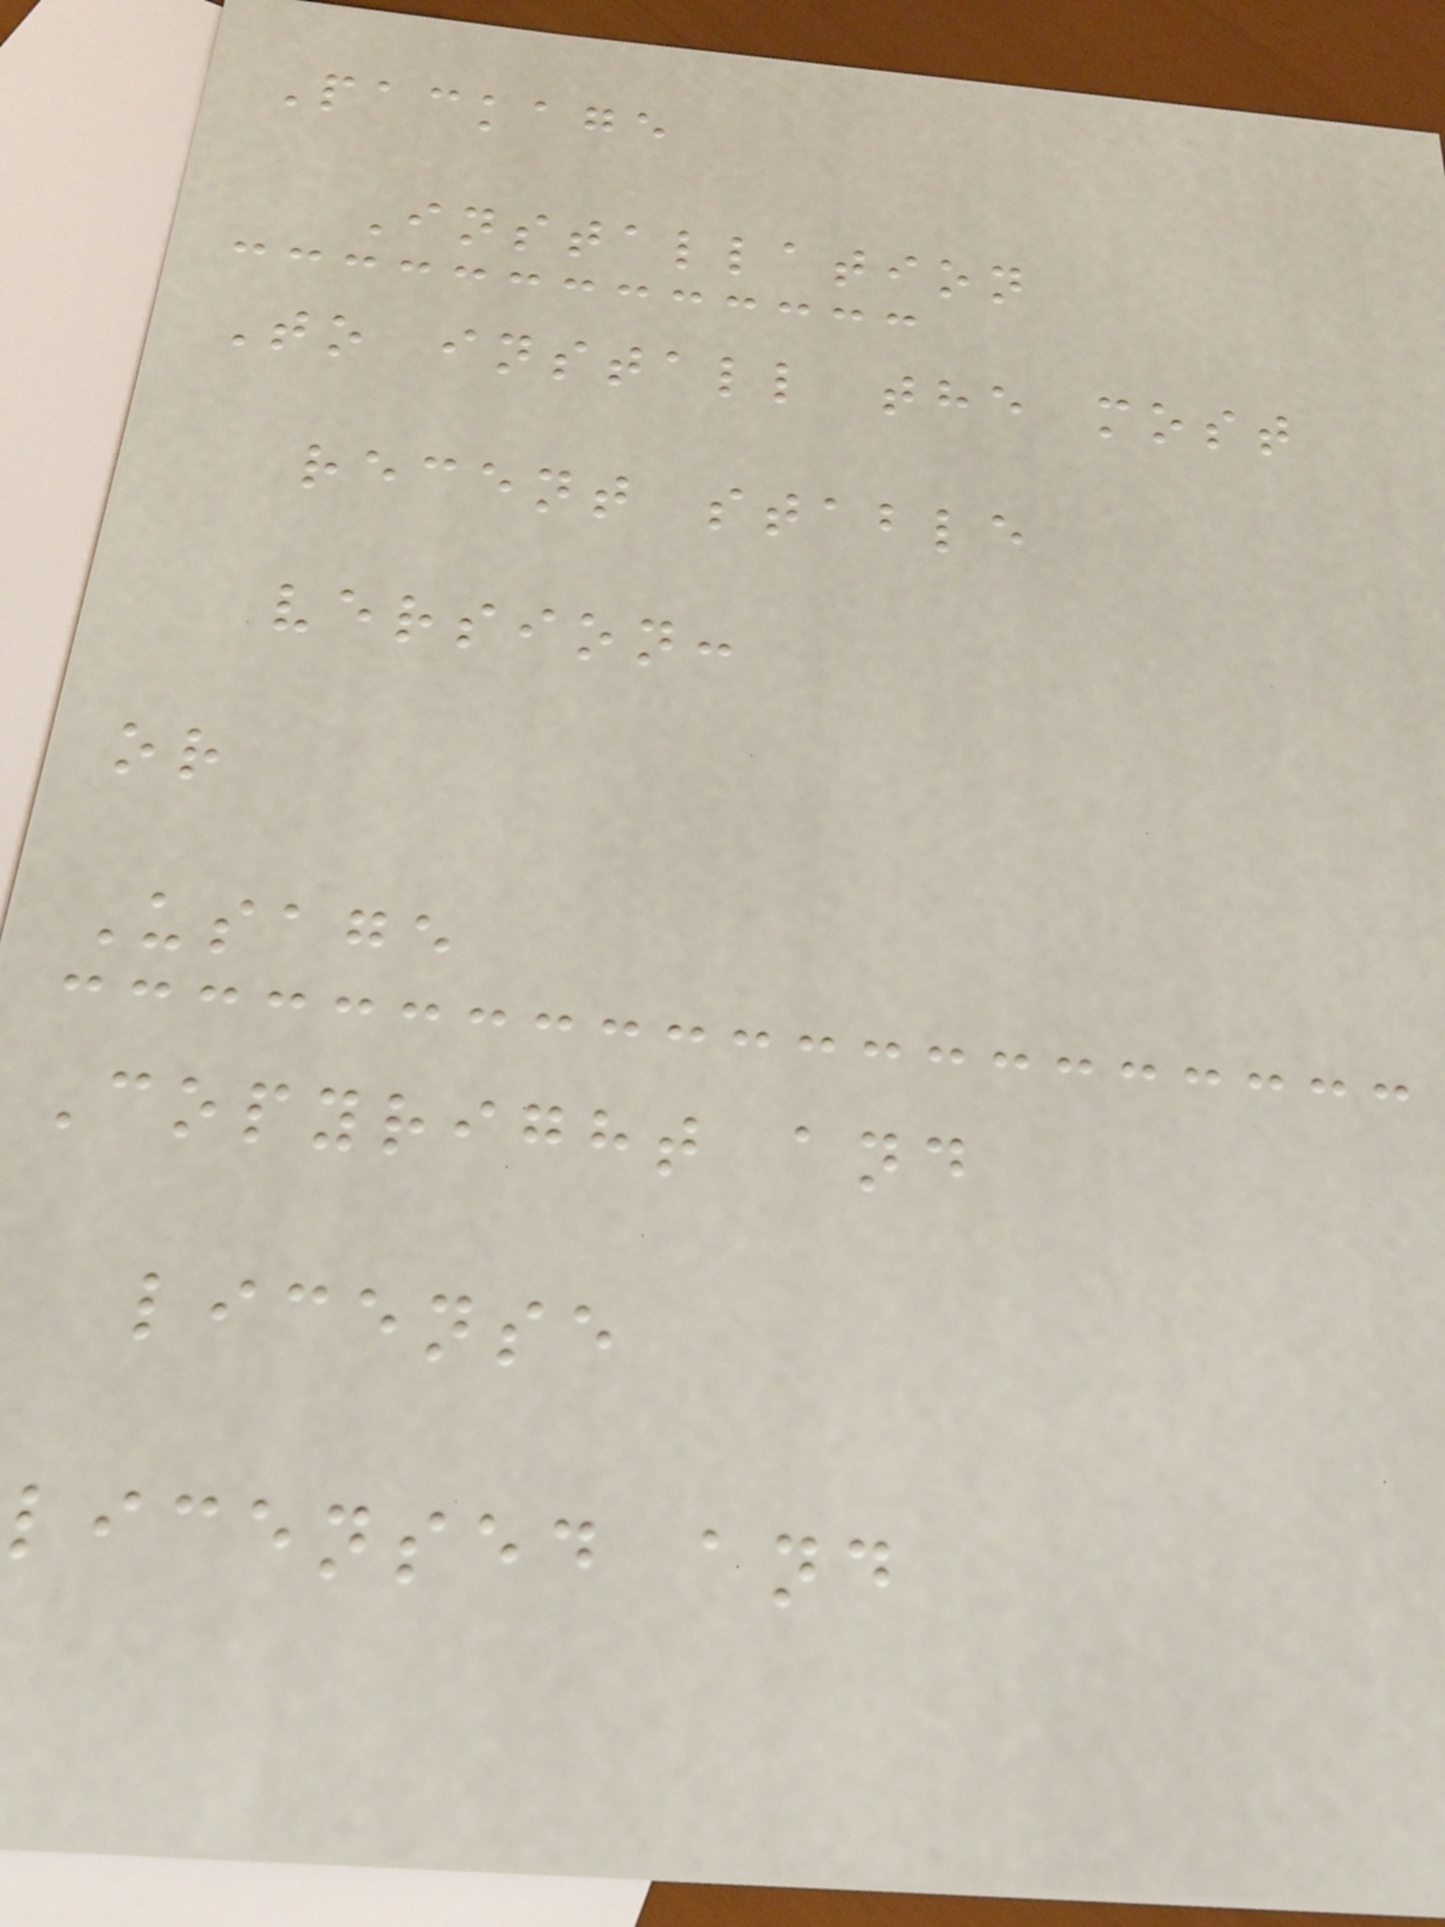Package
Installation
To install the most
recent stable
version:
or
Usage
Copyright and
license
licensed and
